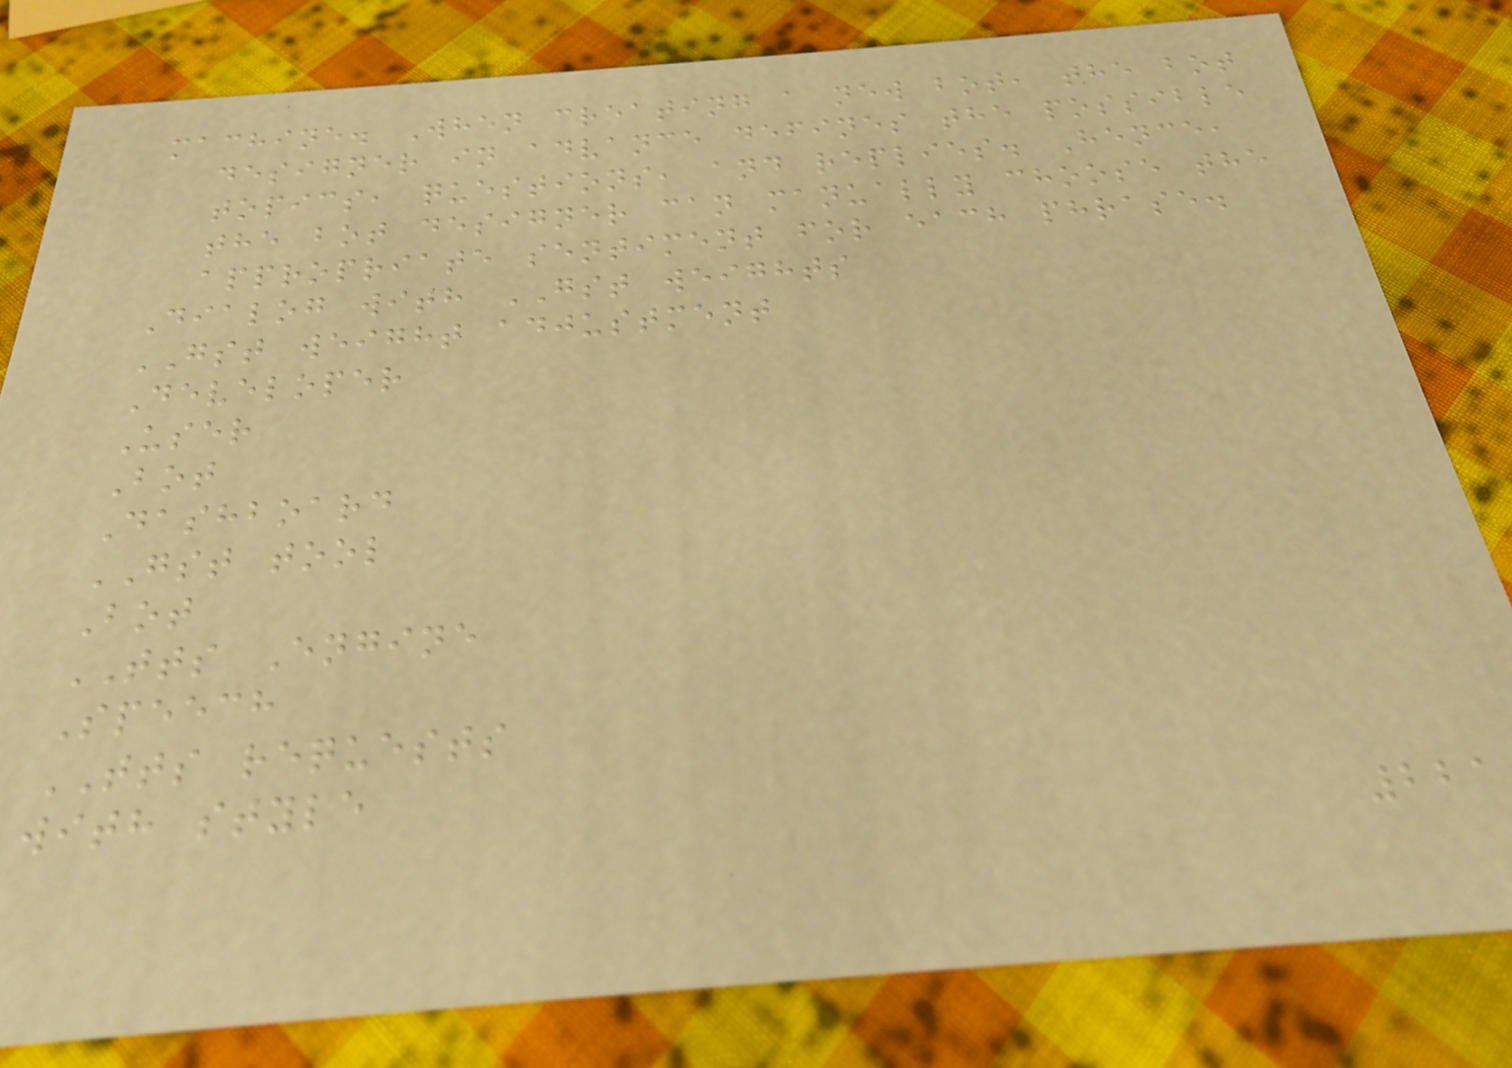machine. When creating a new bot, the bot
designer in advance defines the possible
topics, questions, and replies. Hence,
the bot designer can manually choose the
appropriate sentiment for each phrase.
Dialog with GST weights
GST weight adjustment
Developer
User
Bot
Dashboard
GST tool
Bot
TTS Engine
Speech
TTS requests
with style
221
